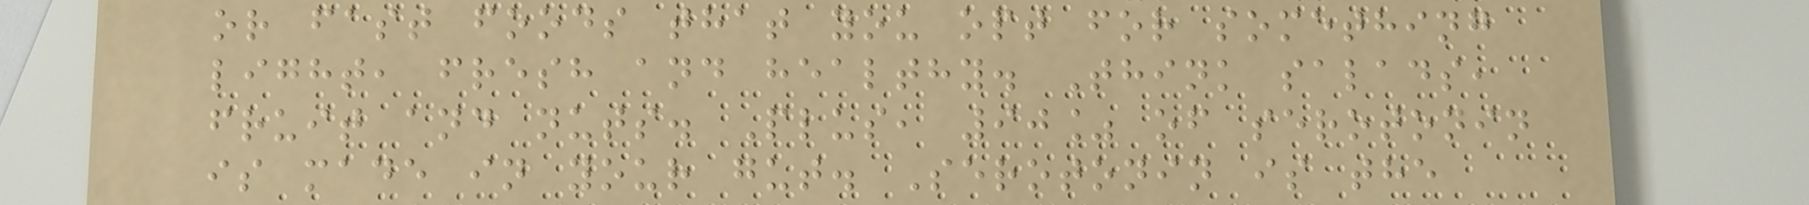or fast foods that you opt for something
light, fresh and healthy. Think salads,
fruit and nuts. Plus, 90% of serotonin
is made in your gut. Serotonin is the
